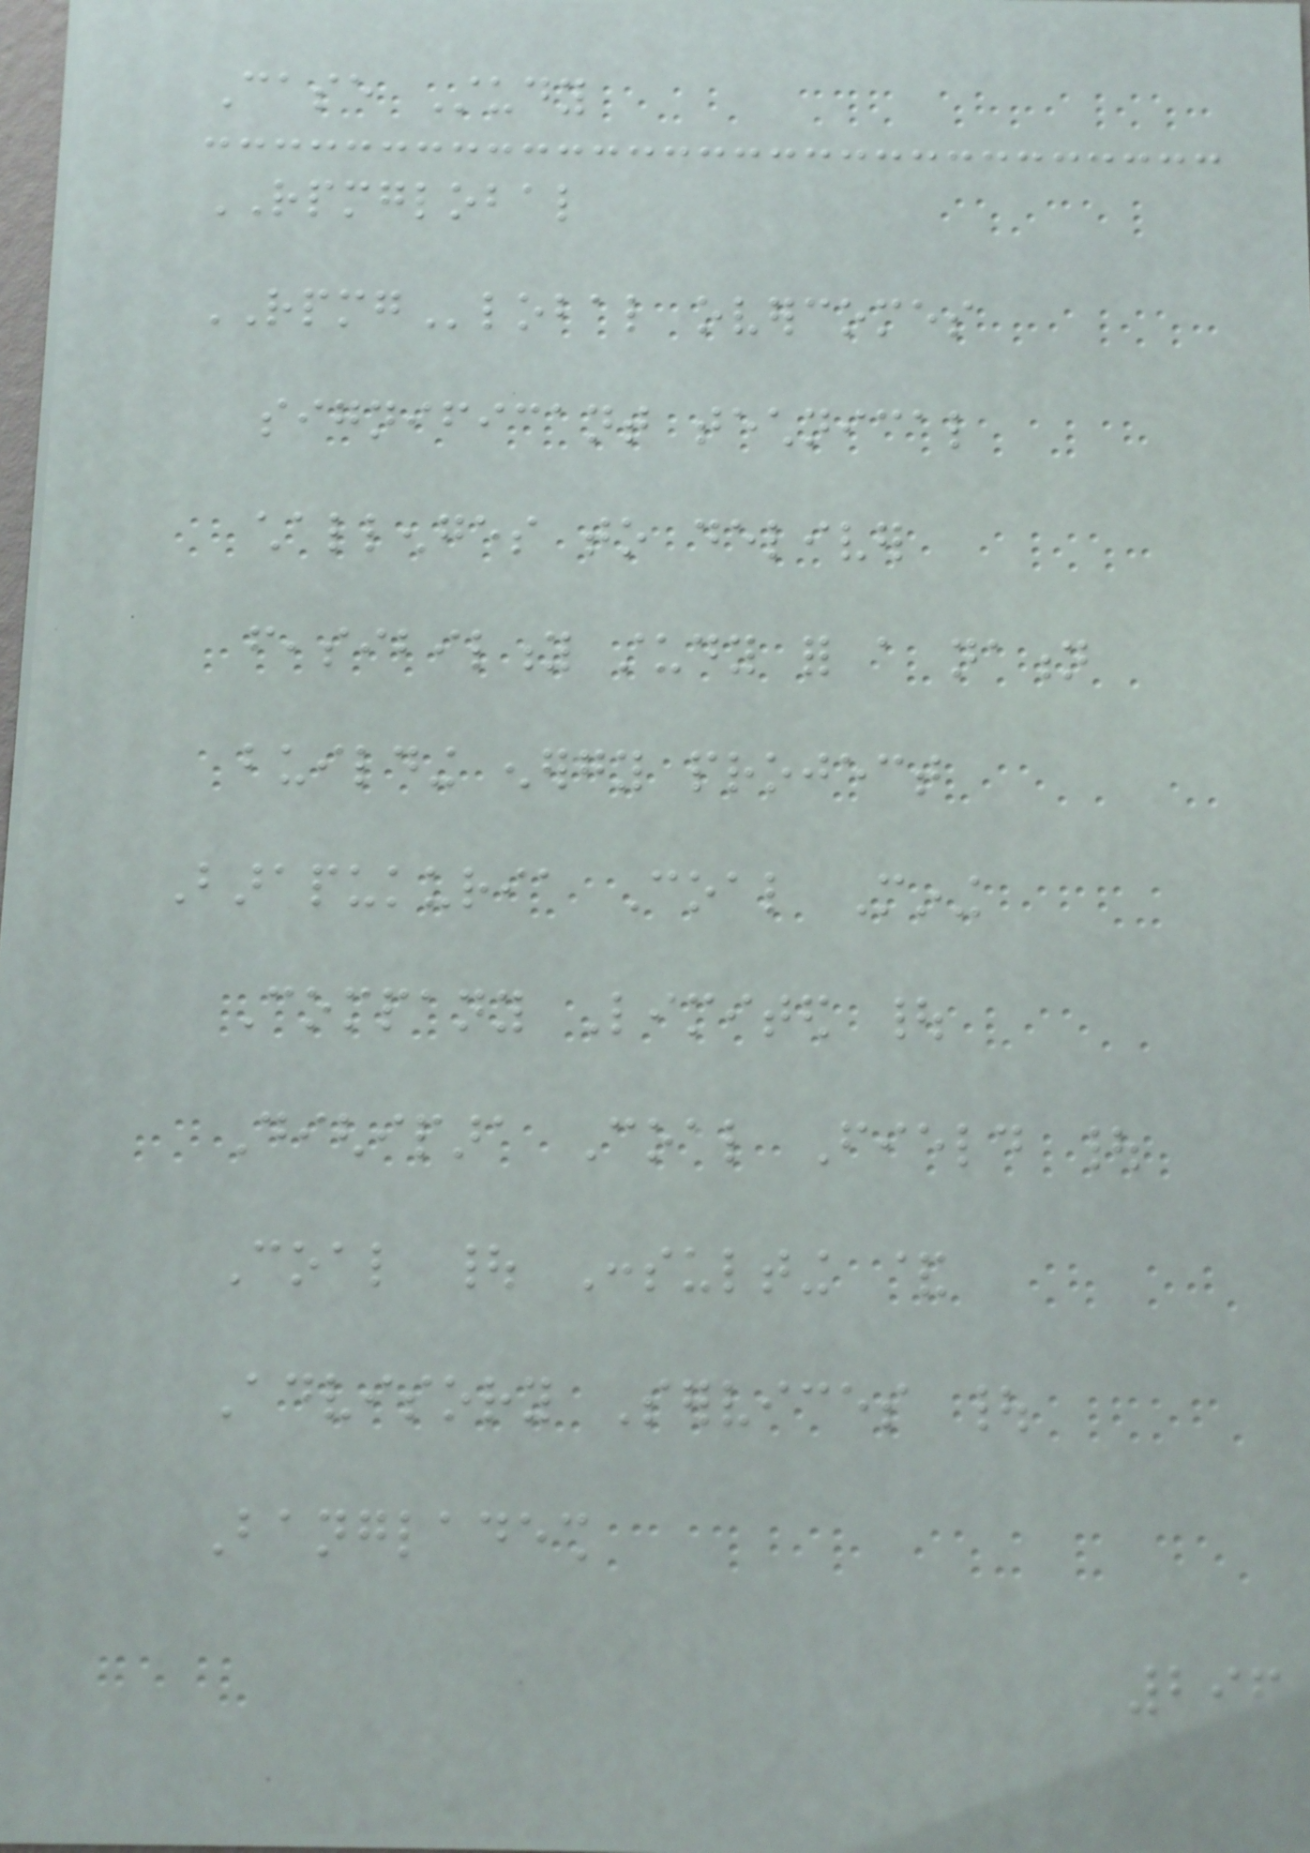Case Study
RPMGLOBAL
RPMGlobal overcomes
significant technical
challenges to deliver
feasibility study for a nation
building energy project
Barapukuria Coal Mining
Company Limited |
Dighipara Coal Field |
Coal | Consulting &
Advisory Services |
Bangladesh
296
